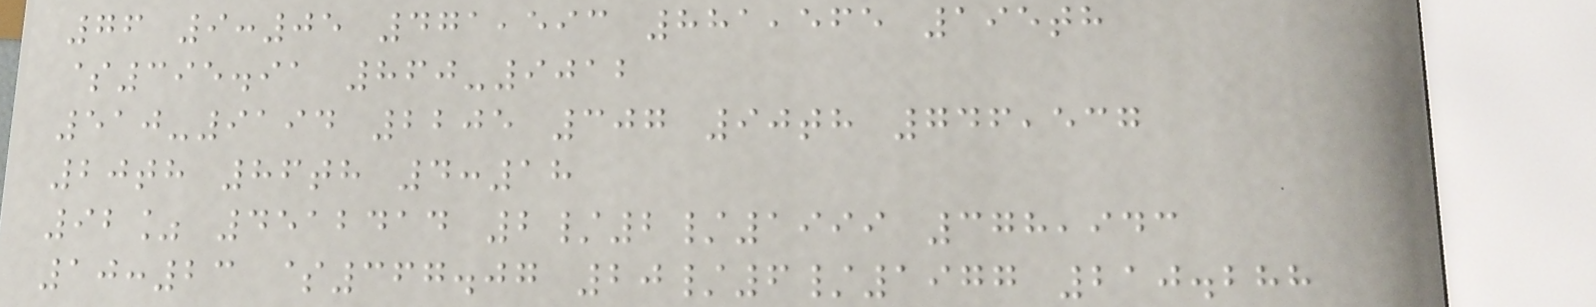76 9:05 471,593 881,565 195th
$395.91 860-9012
510-9194 2205 307 90th 746,537
20th 86th 4:18
92% 4512414 2/2/1999 378,943
10:23 $367.07 20/6/1977 210.288
